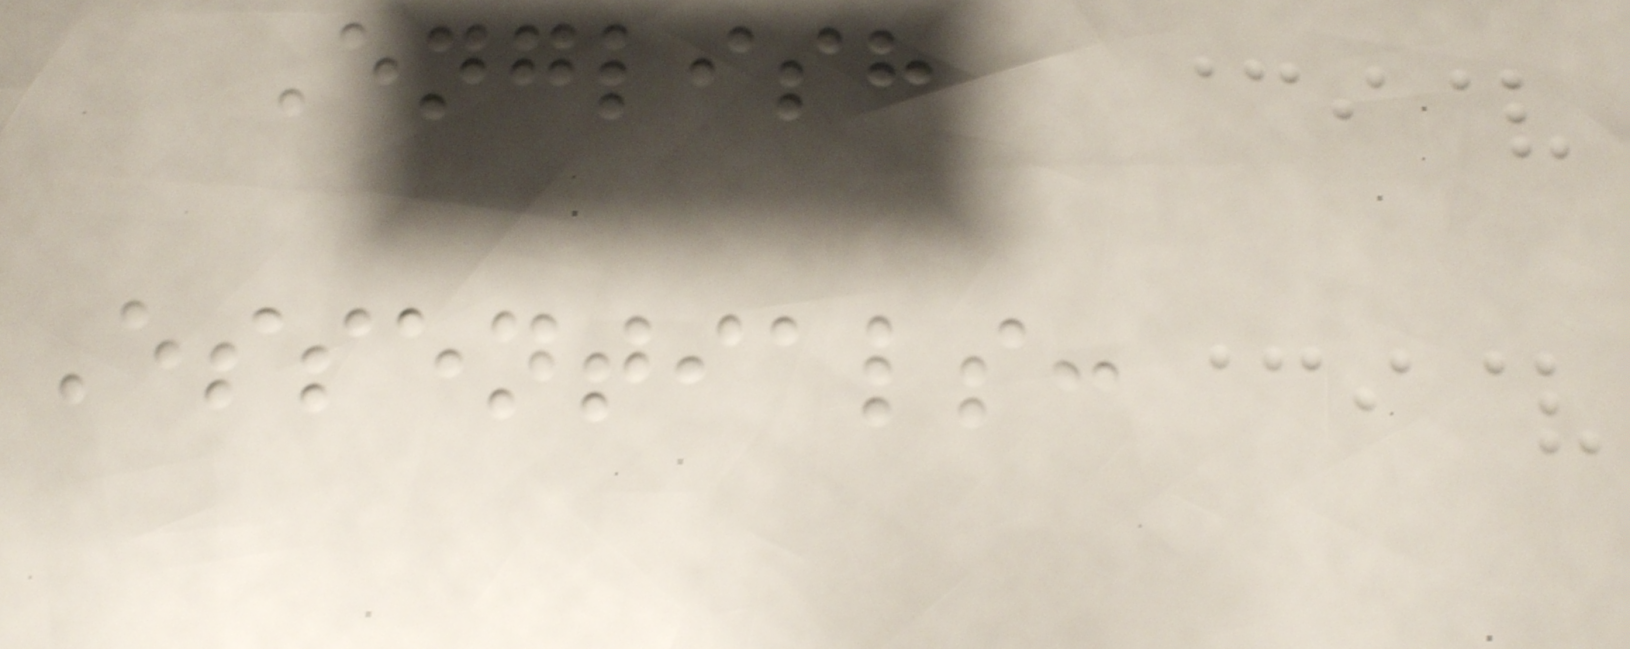English
Essentials:
